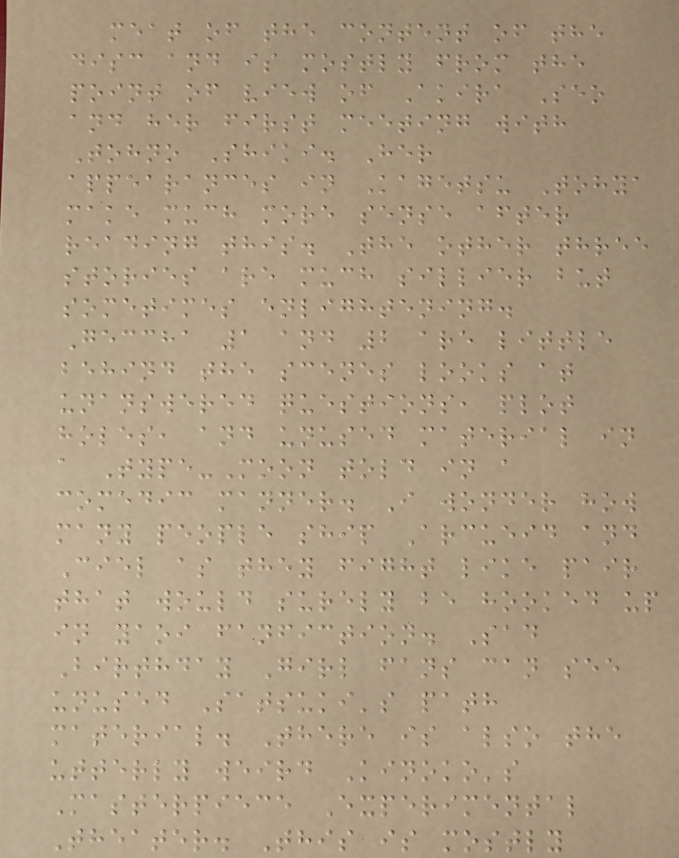meat of the content of the
disc and is mostly from the
point of view of Akira Seo
and her first meeting with
Tohno Shiki. Her
appearances in Kagetsu Tohya
make much more sense after
reading this. The other three
stories are much sillier but
sometimes enlightening.
Geccha 1 and 2 are little
behind the scenes looks at
unanswered questions, plot
holes, and unused material in
a Type-Moon told in a
comedic manner. I wonder how
many people ship Arcueid and
Ciel as they fight like pair
that would surely be hooked up
in yaoi fanfiction. Sad
Birthday Girl fans can see
unused Satsuki's path
material. There is also the
utterly weird Kinoko's
Masterpiece Experimental
Theater. This is mostly
